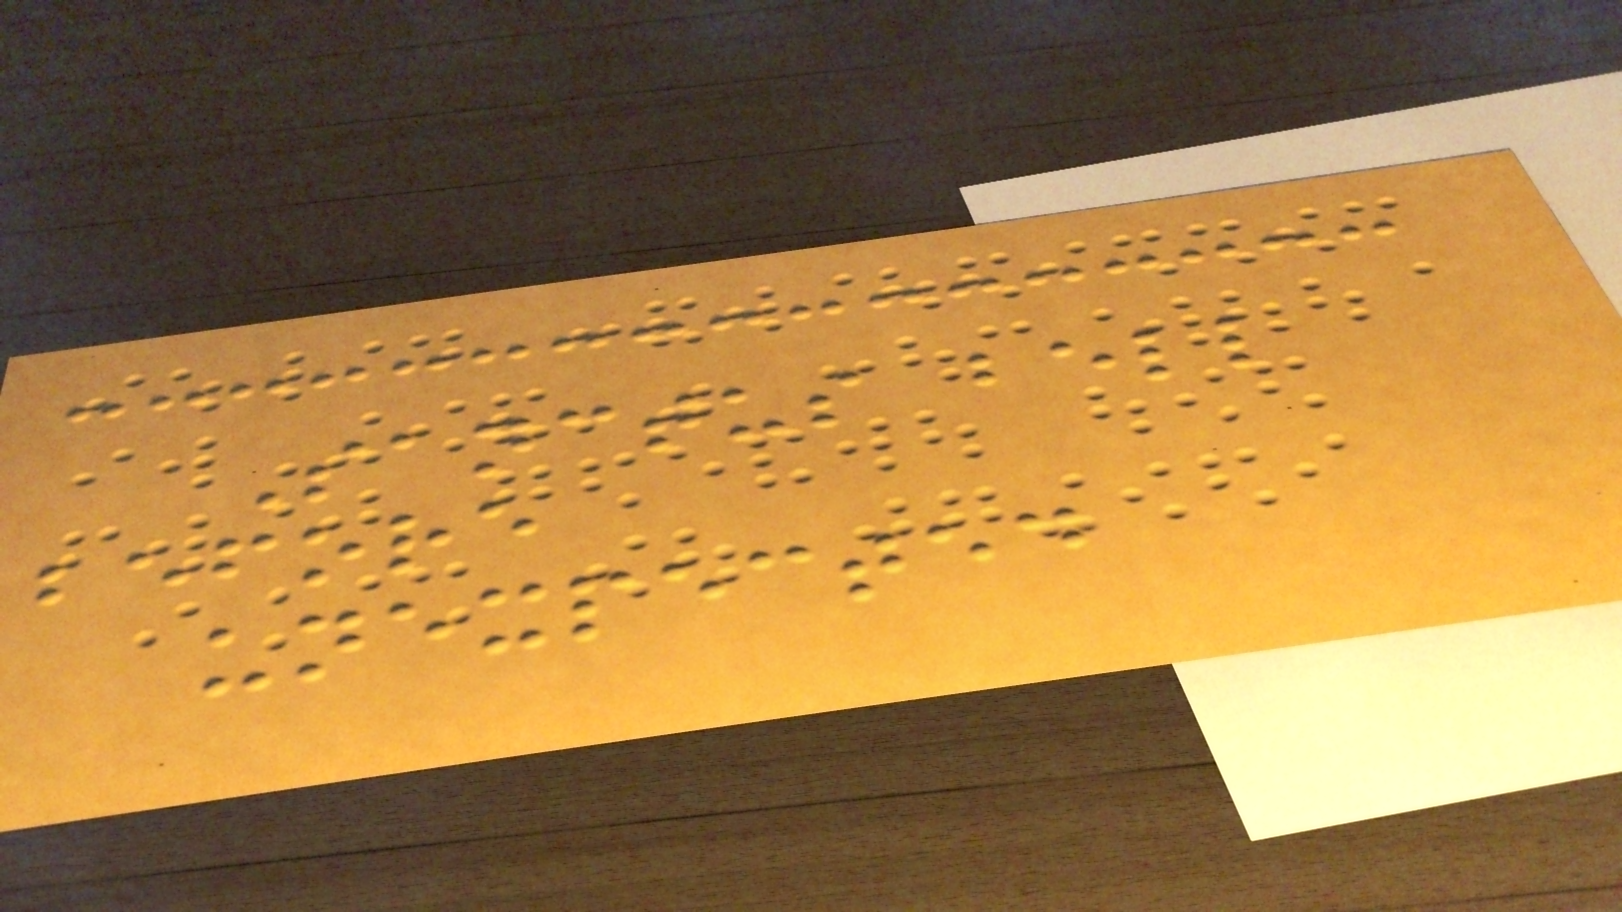Sanctus bell
before
unexpected
